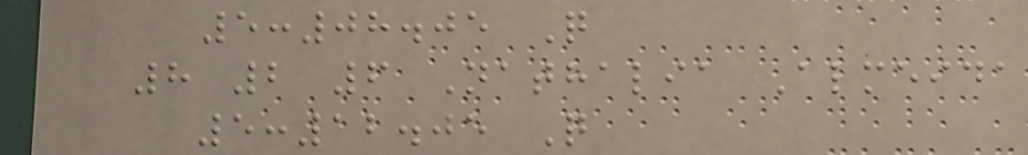5:08.05 Q
8 2 6 Nathalia Almeida
5:12.05 Q
